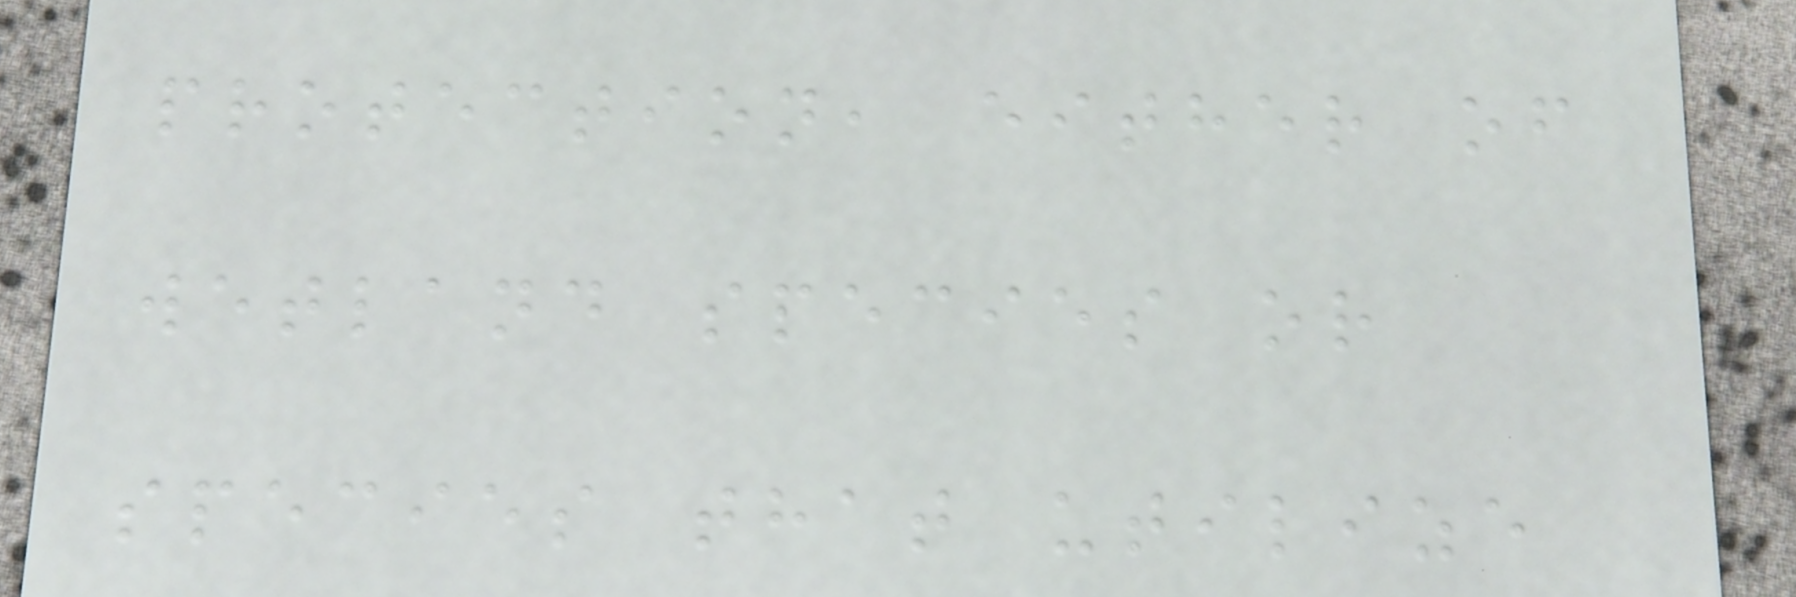protection, either of
wetland species or
species that utilize
